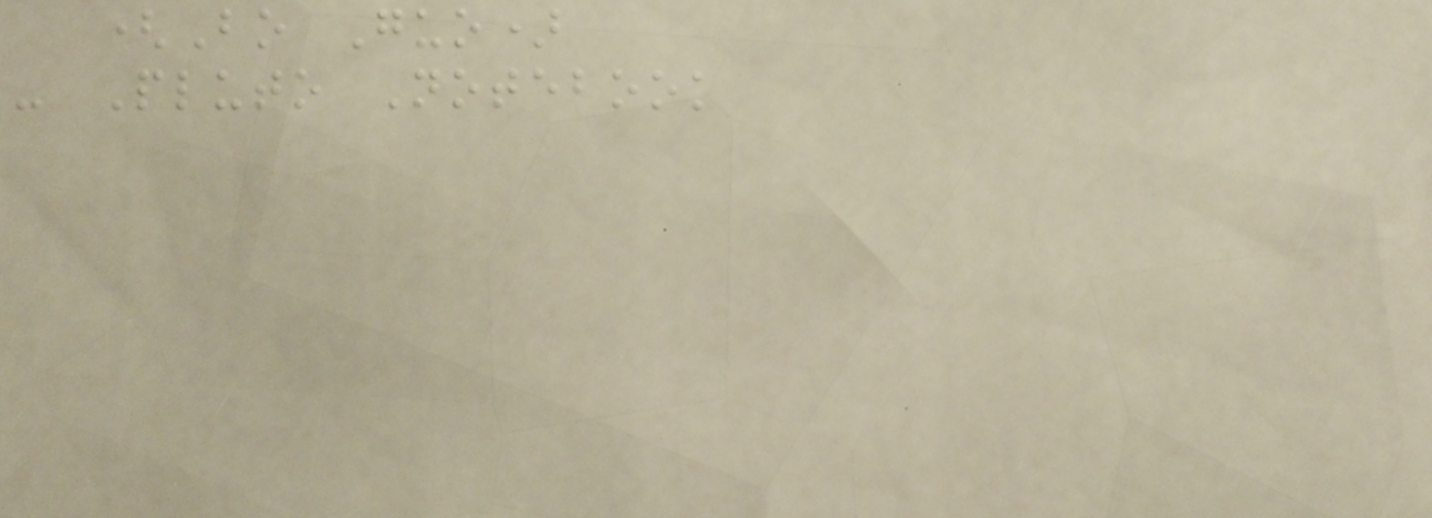(Bo Guo)
- Pluto Notebook
